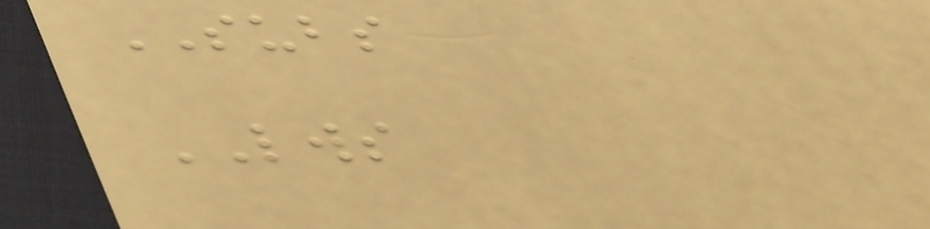SUBS
LWS
